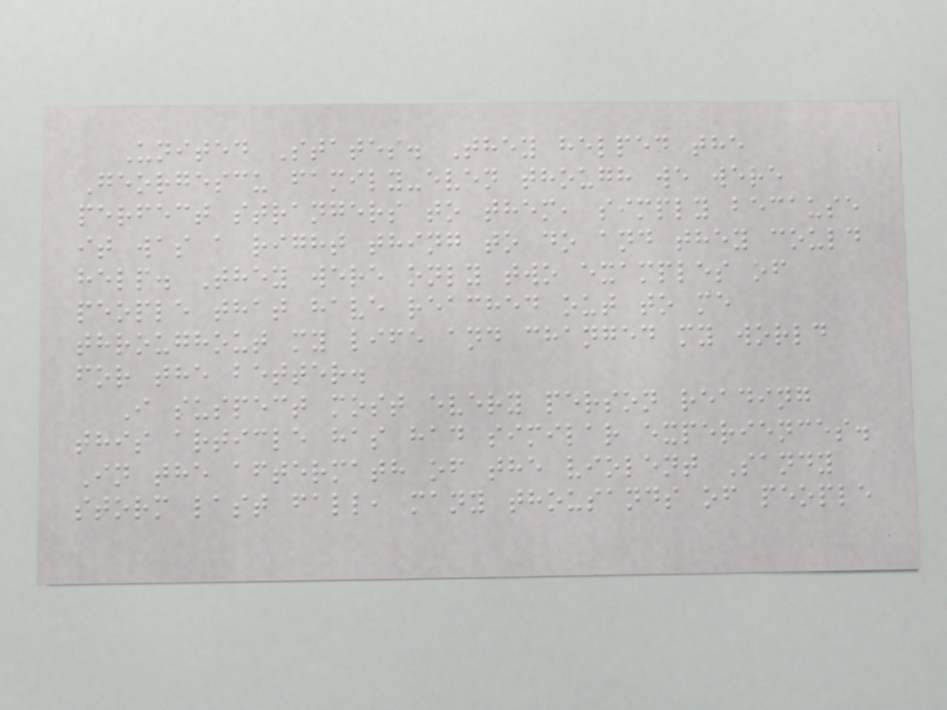United States. They helped the
Georgescu family-even though we were
perfect strangers to them, simply because
it was a right thing to do and they could
help. They were only two examples of
people that have reached out to me
throughout my life and changed my world
for the better.
I suspect most every person reading
this article has had similar experiences.
In the aftermath of the violent Sandy
storm last fall, many thousands of people
